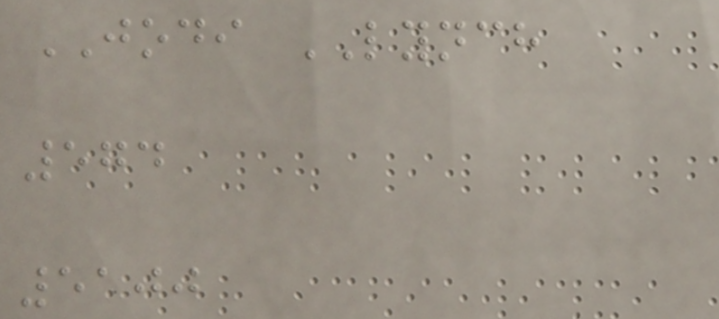JODI LYNCH
574
5100
